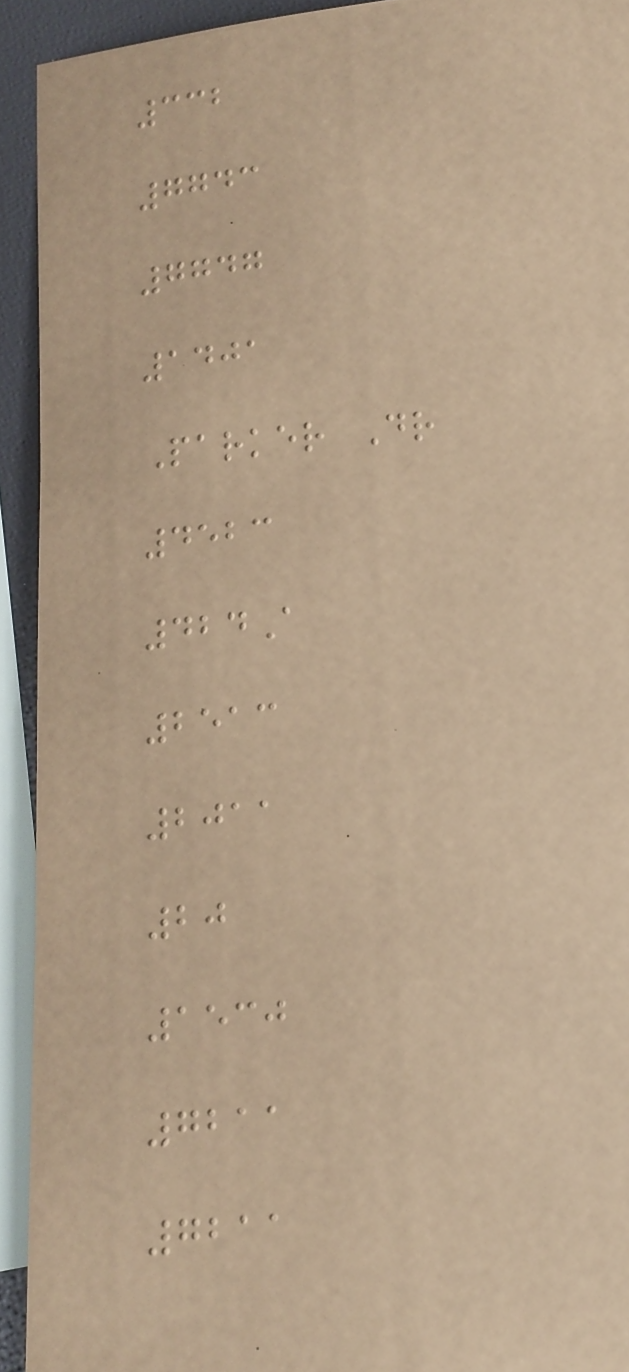332
7743
7747
1401
Parker Dr
4523
424A
2513
2011
20
1530
7211
7211
